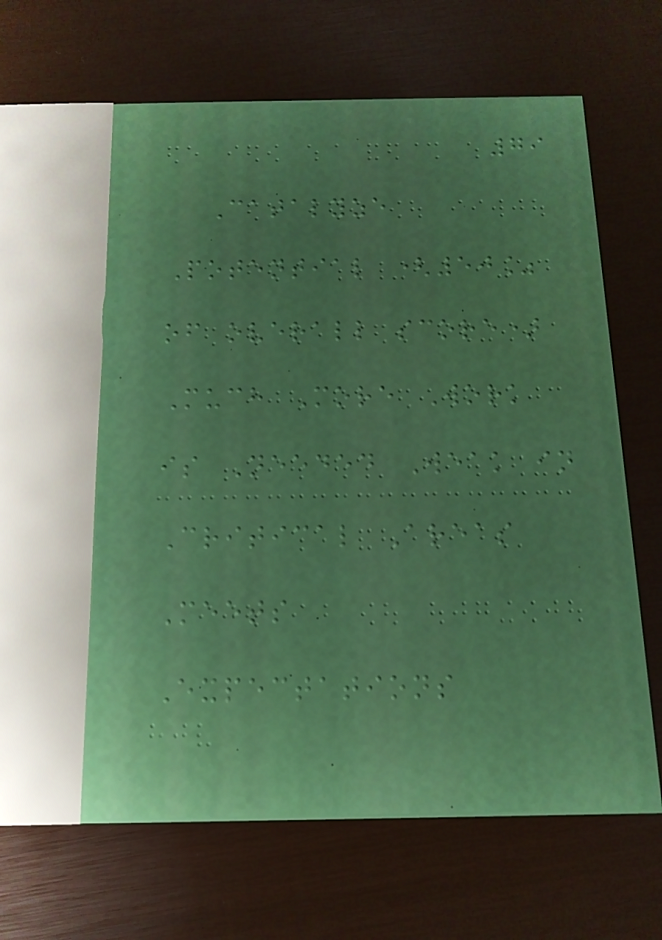79
Catalyze
Potential (50%
of overall score)
Much More Work
is Needed Weak in
Critical Areas
Meets
Expectations
